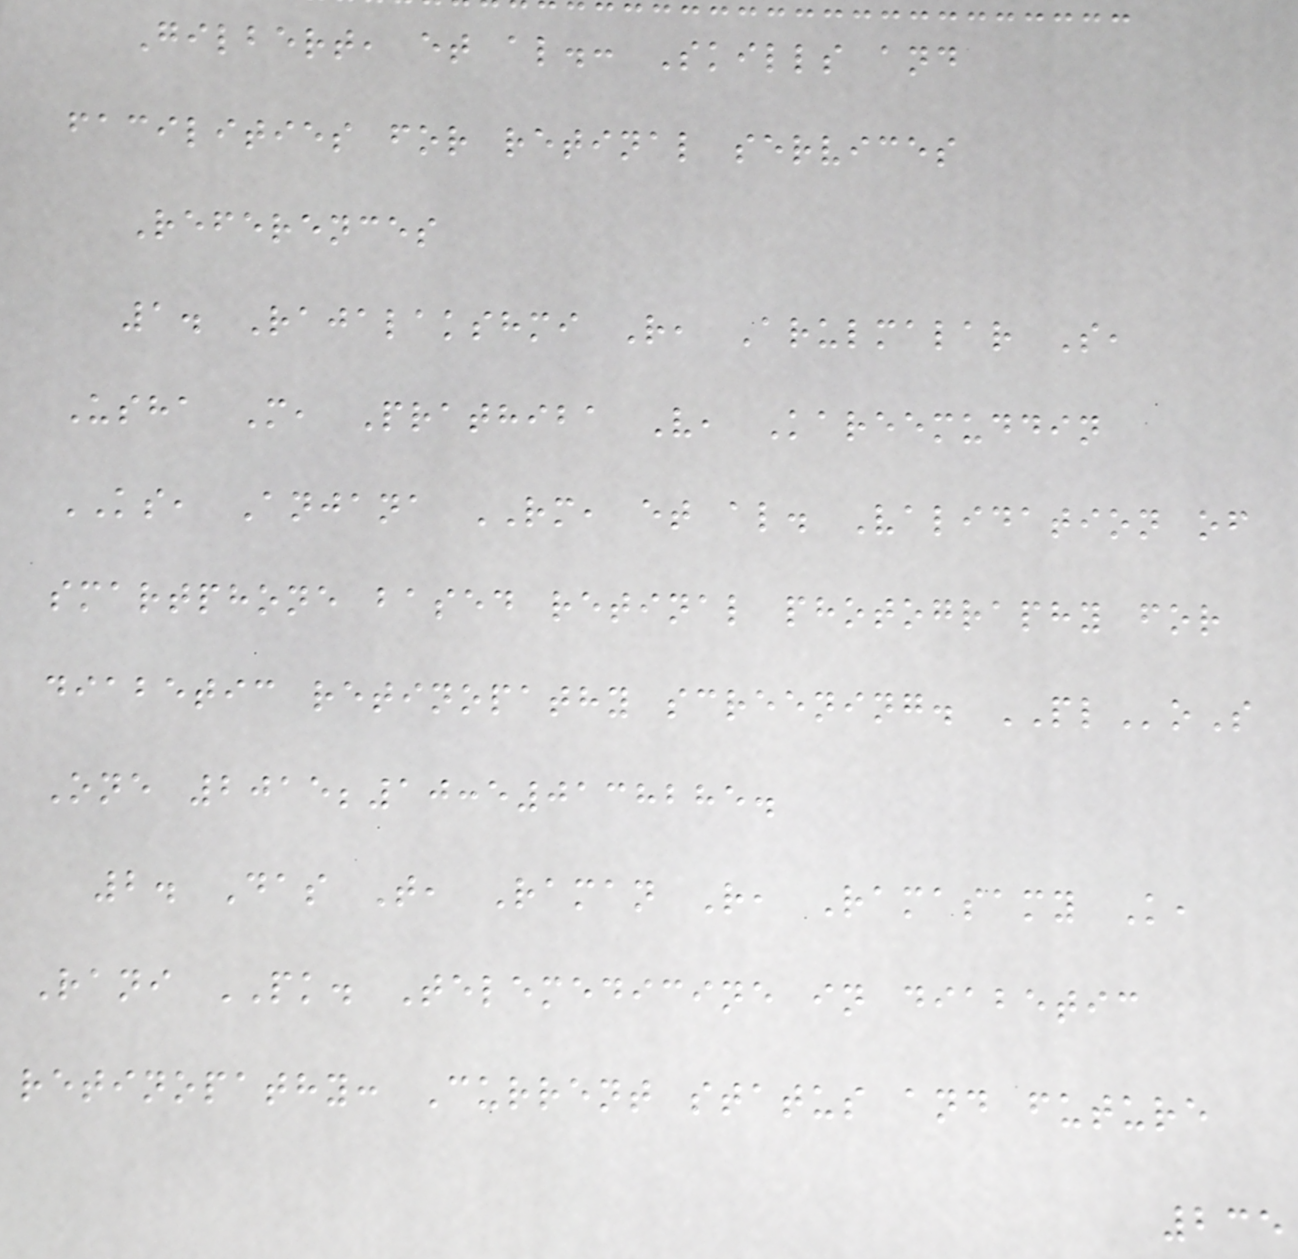Gilbert, et al.: Skills and
facilities for retinal services
References
1. Rajalakshmi R, Arulmalar S,
Usha M, Prathiba V, Kareemuddin
KS, Anjana RM, et al. Validation of
smartphone based retinal photography for
diabetic retinopathy screening. PLoS
One 2015;10:e0138285.
2. Das T, Raman R, Ramasamy K,
Rani PK. Telemedicine in diabetic
retinopathy: Current status and future
235
